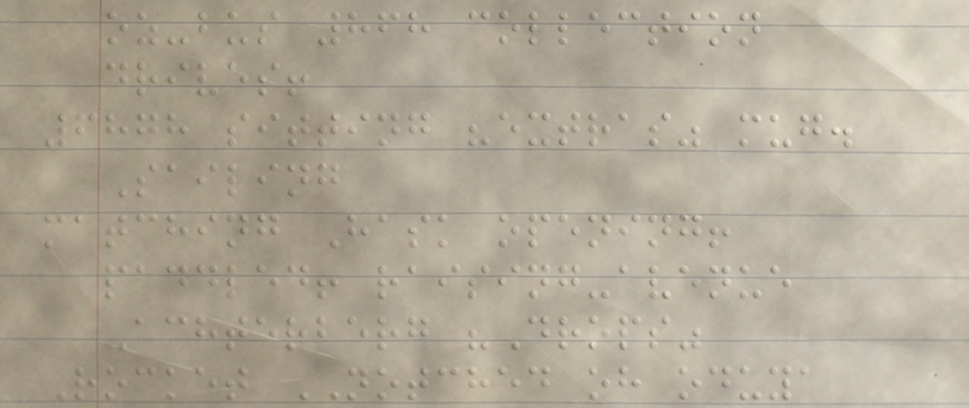oz-bus 868 collection
drives!
6878 sitting "extras" mug.
Sailing
matching Hask opening!
paddled! raising-avenue
Achterberg "Drops"
Rocket NOTCHED oh oduya
